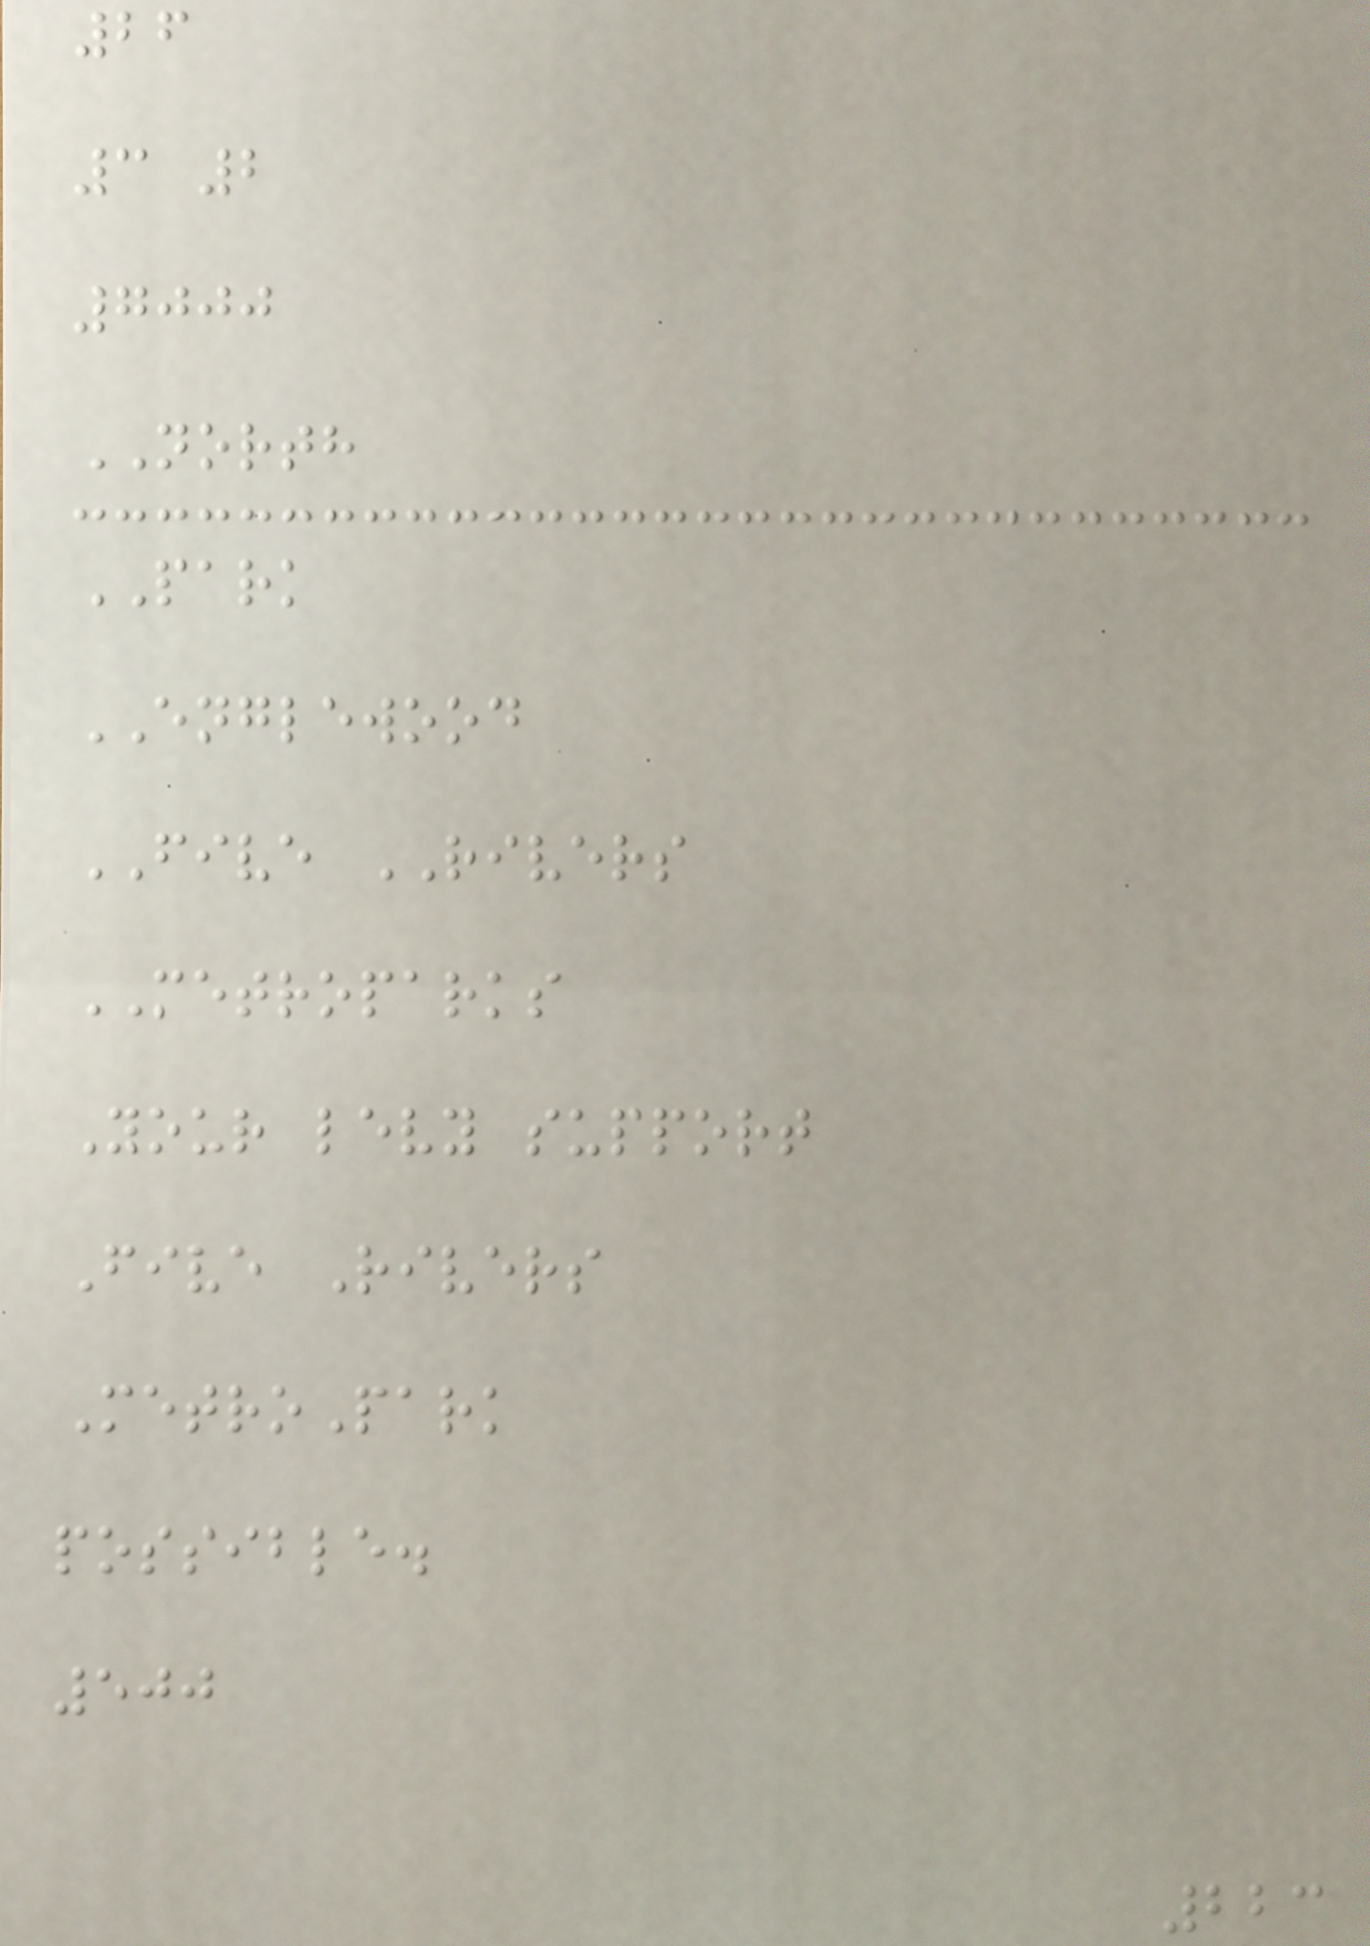26
3 2
7000
NORTH
PARK
ENGLEWOOD
FIVE RIVERS
METROPARKS
Your levy support
Five Rivers
MetroPark
possible.
500
223
